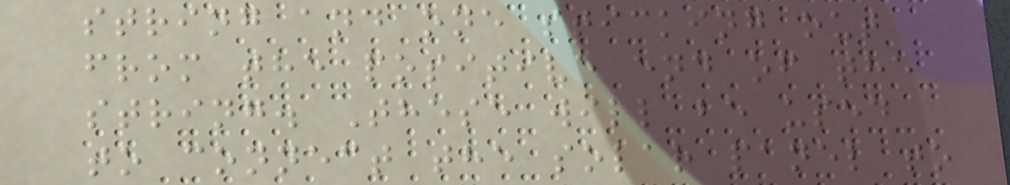string and one sticking out
from the positive end of the
string. These will be used
to connect the solar panel to
